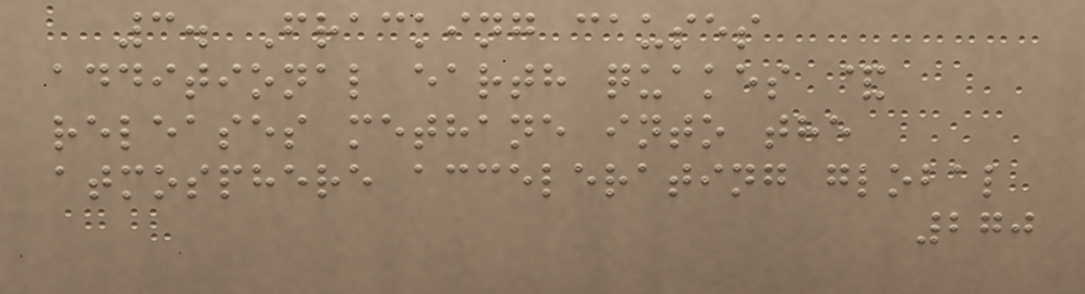3. Fracking causes
additional earth quakes &
releases methane into the
atmosphere accelerating global
270
